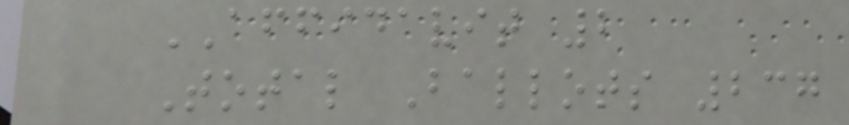AFFIDAVIT 2
Total Ballots 237
